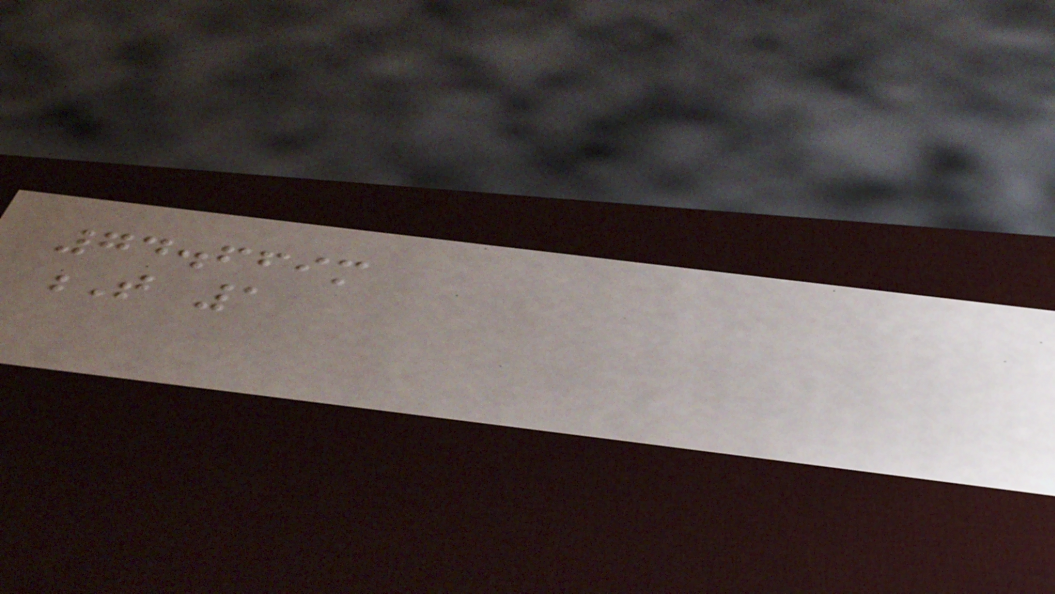74.669m
T 1
